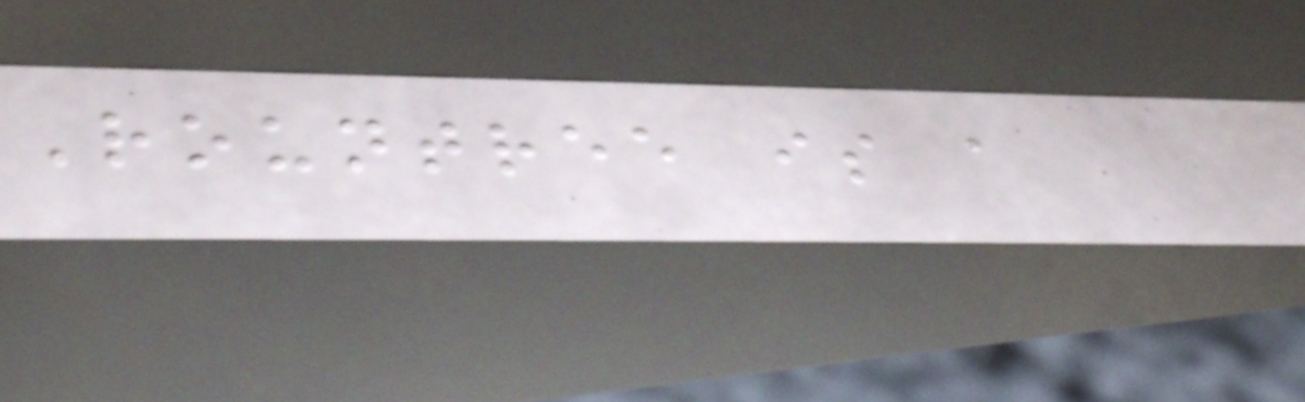Rountree is a
